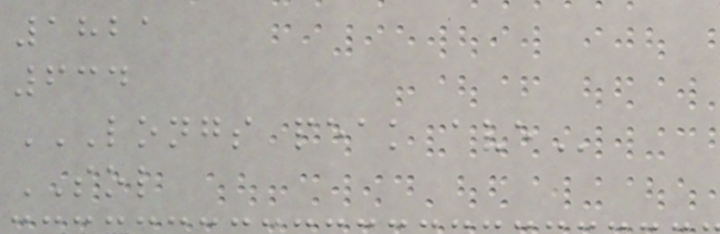1821
634
LONGS PEAK AVE
SOL
